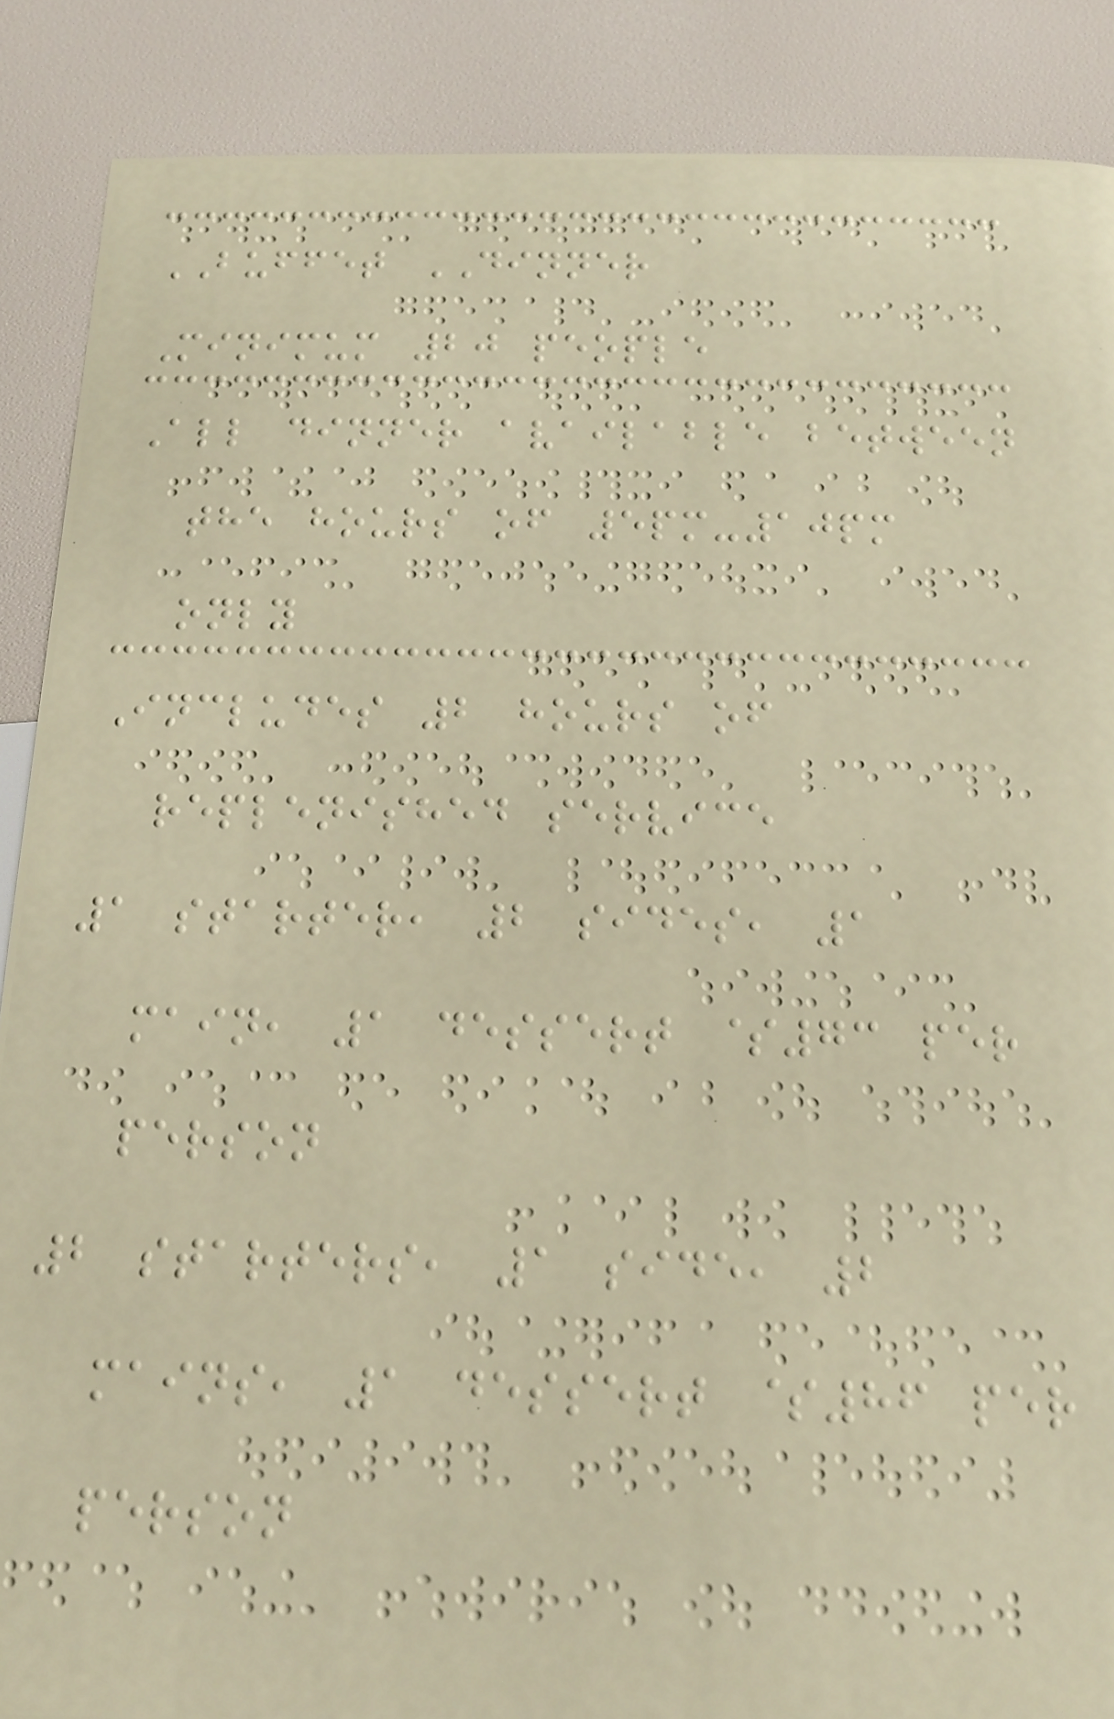BUFFET DINNER
Minimum 20 people
All dinner available between
the hours of 5pm-10pm
only
Includes 2 hours of
replenished service
1 starter, 2 sides, 1
main, 1 dessert $73 per
person
2 starters, 1 side, 2
mains, 1 dessert $86 per
person
